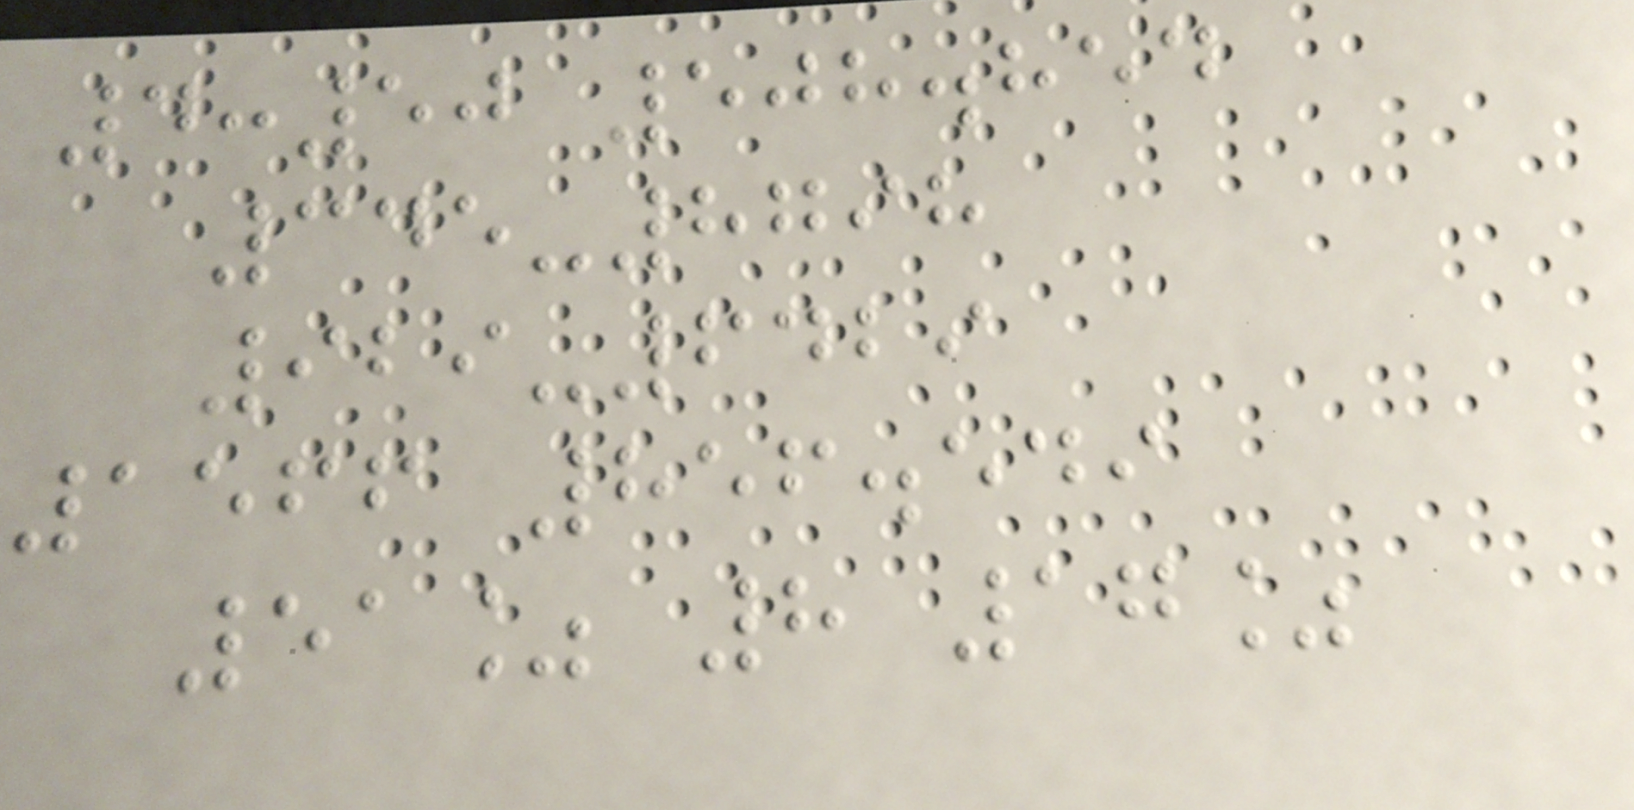4:50 508.854
345-8798
929-6429
1566 856.549
51% 8 17%
